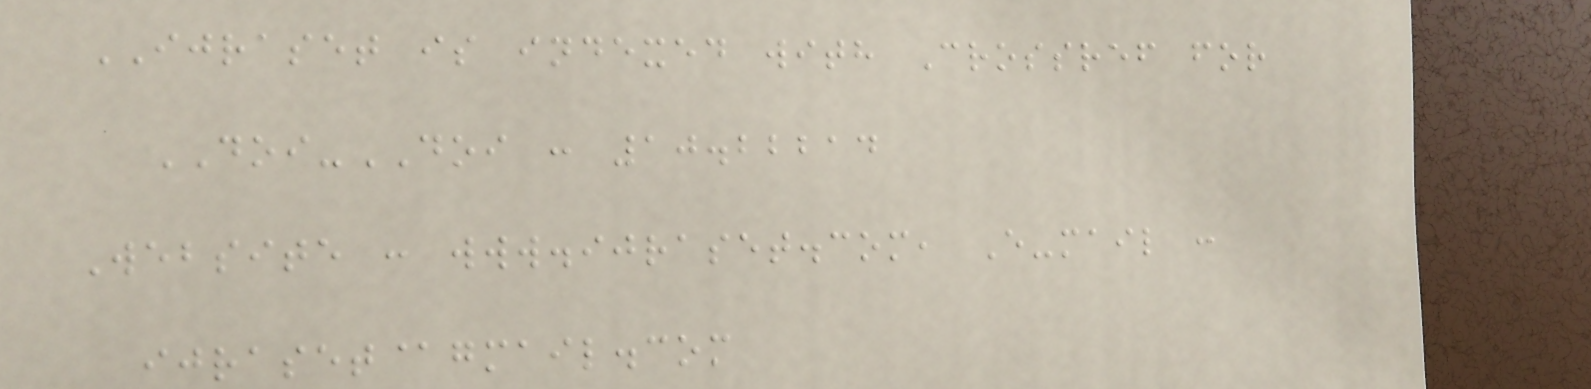IJRASET is indexed with Crossref for
DOI-DOI : 10.22214
Website : www.ijraset.com, E-mail :
ijraset@gmail.com
